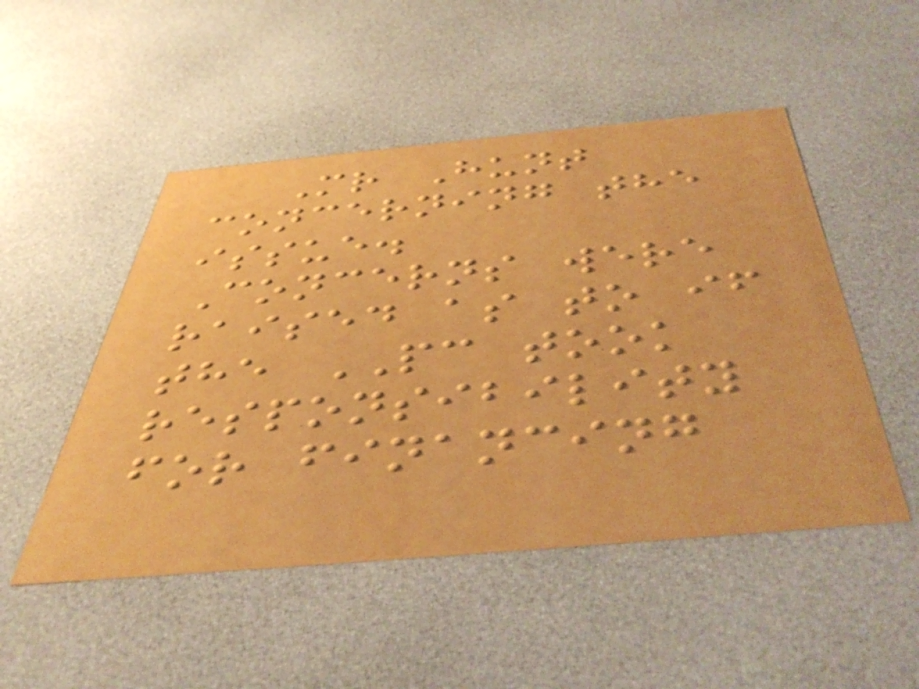Mr Hunt
concerning the
issue.
Concerns were
raised as to if
the PC took
responsibility
for financing
